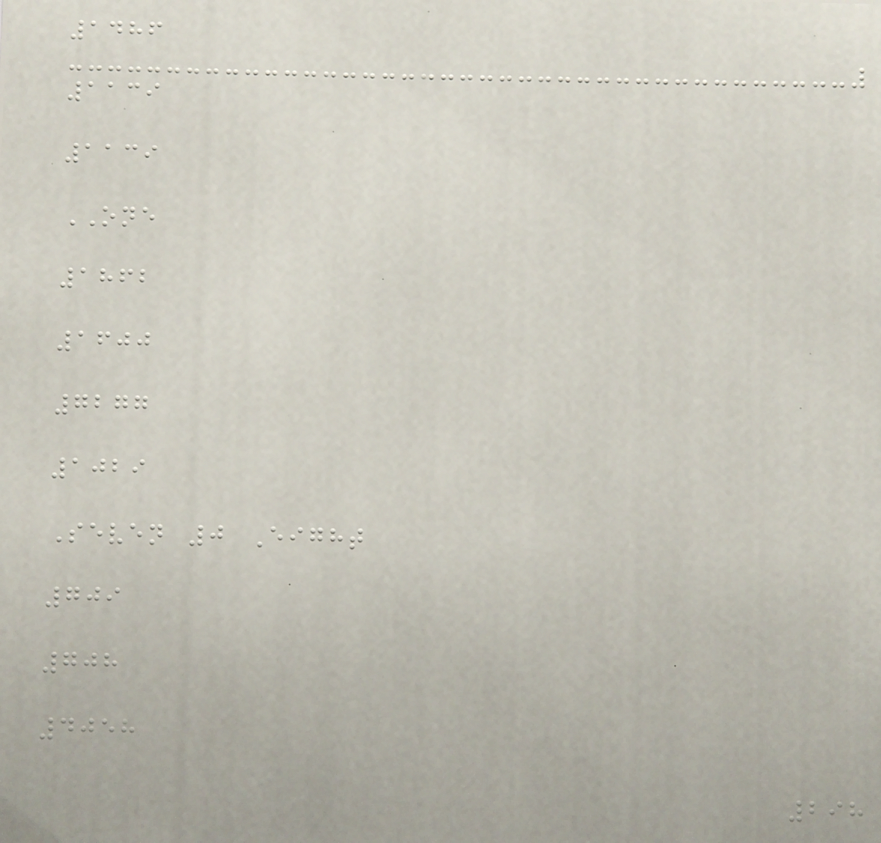1486
1139
1139
ONE
1862
1600
7277
1029
Seven 0 Eight
709
708
4058
298
